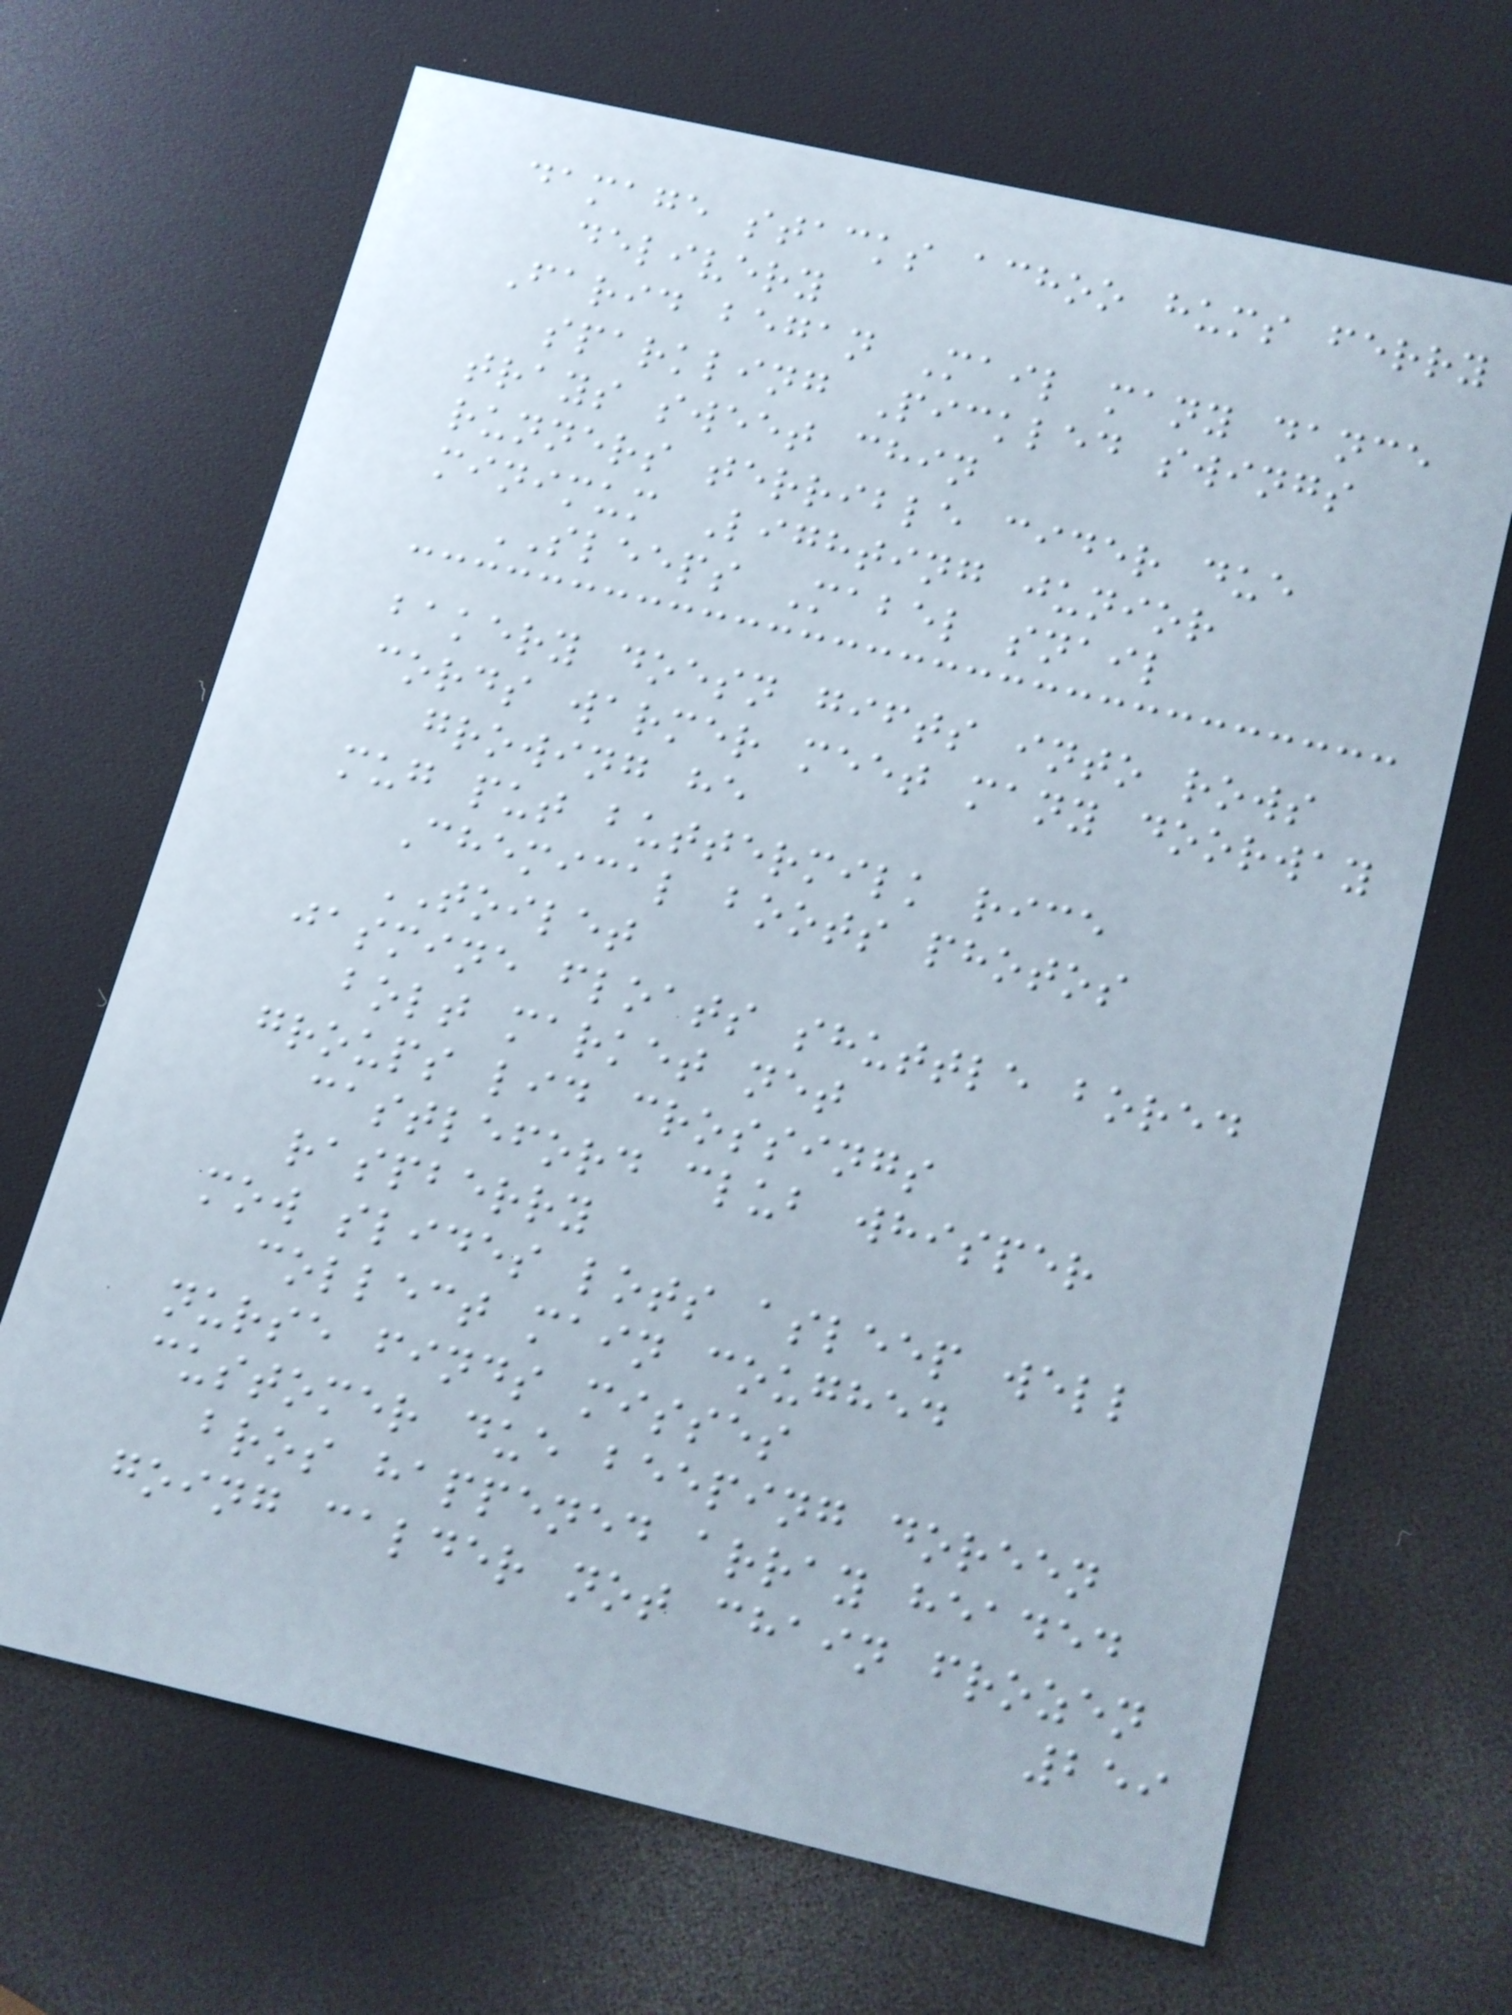damage stacks achoo hums ferry
delivery
Farid began Mail many dance
sparkling Pickled swings
trays sweet chin
runners terrible cider due
minimum Lighting junior
SLEEPS Mabel snail
bakery doesn gifts into rows
cords warmer meet many doorway
growing he
mug put buttermilk rice
Chemical boots photos
TOILET
jasmine floats shuttle bored
bolt market net
groups lid crossings
castleford club whisper
raspberry
mow slides lots asleep well
collect main coughed
nurse finds misses
customer due beeping doreen
bros happened array headed
going calder not chain frozen
259
